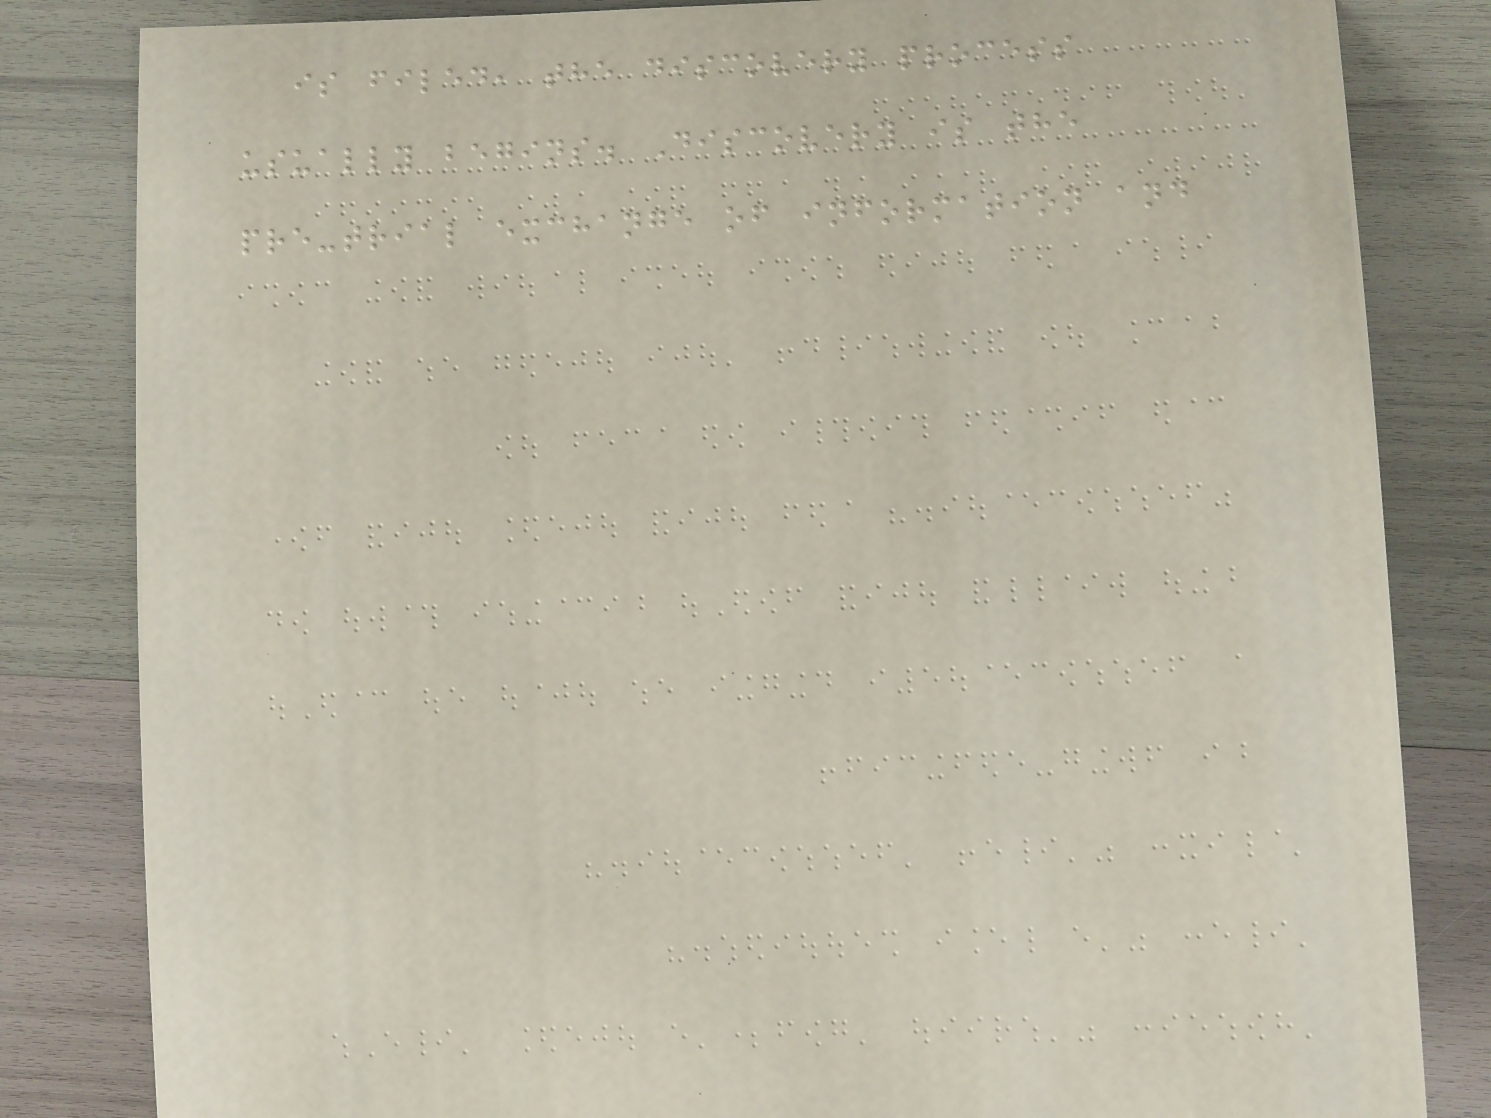is filed, the discovery process
usually begins. Discovery is the
pre-trial exchange of information and
